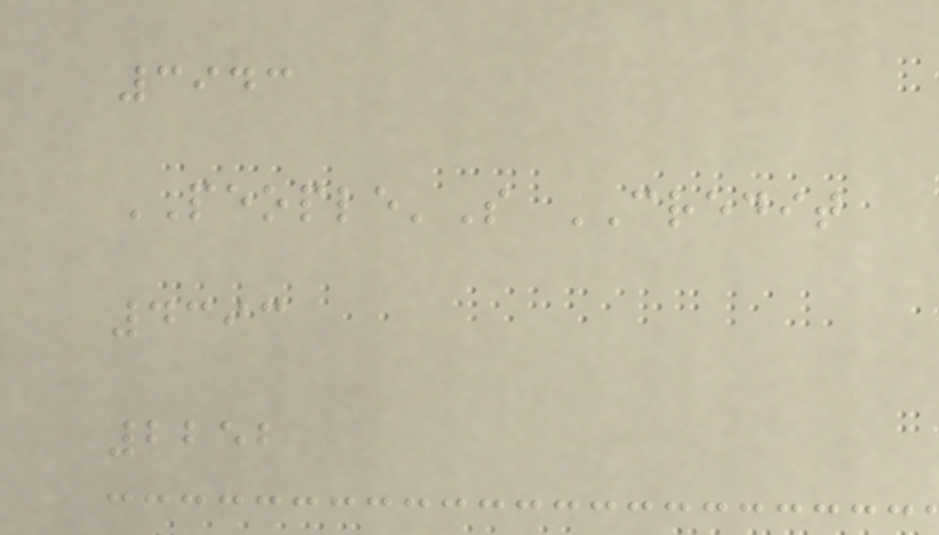3943
PEOPLE'S CREDIT
4393
2252
